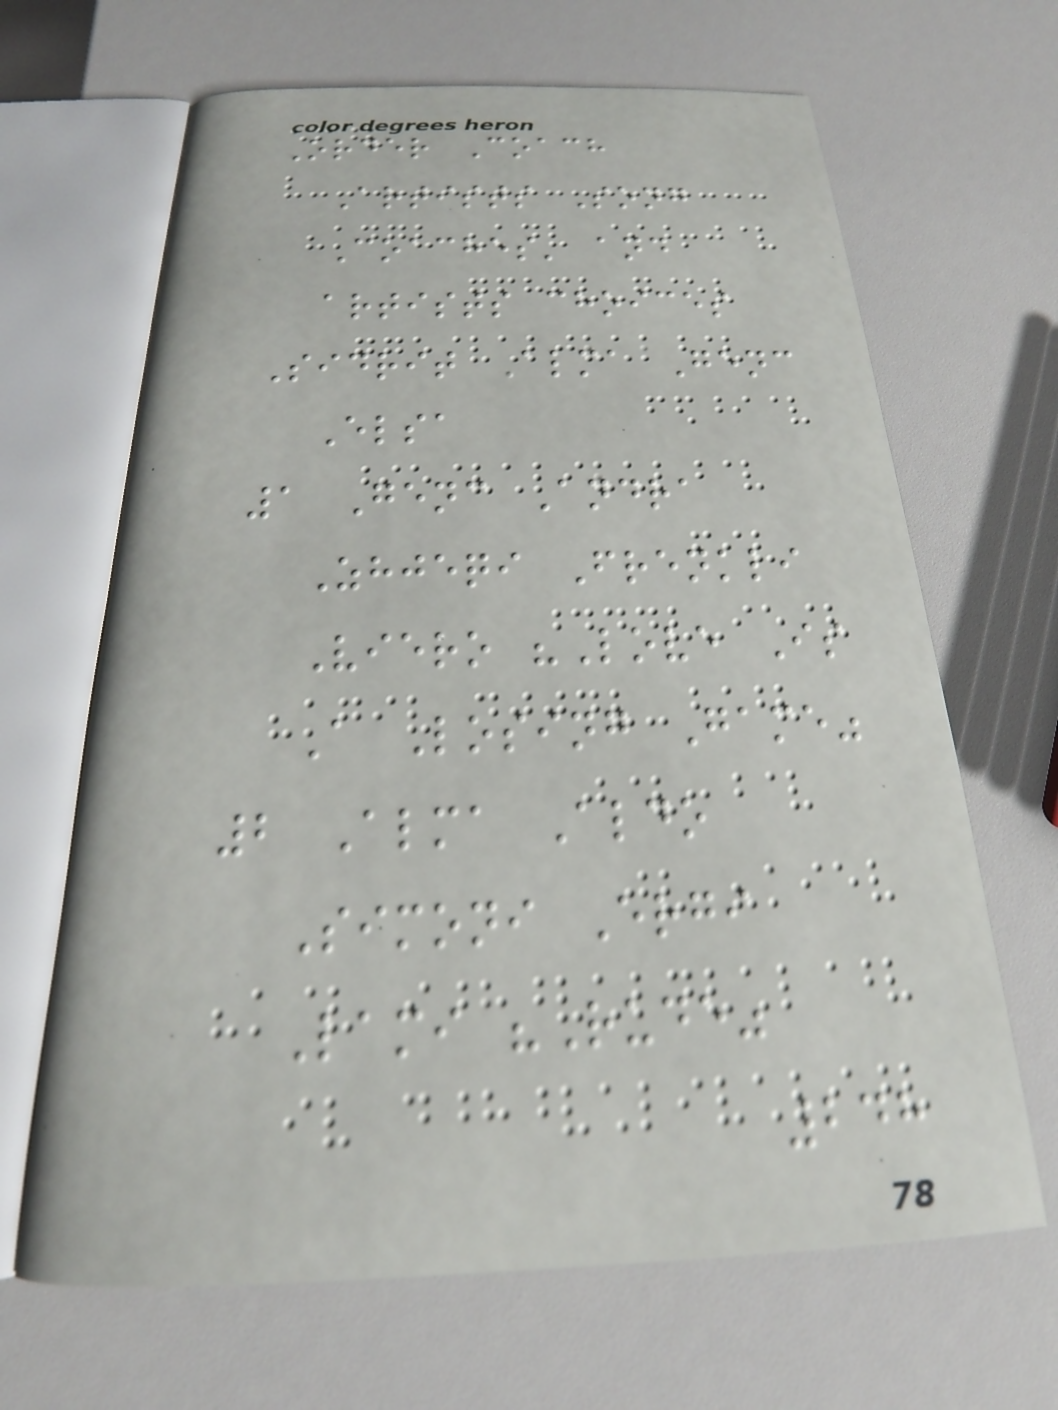Order Coach
Artists Song
Coaches' and
artists choices
Sidrit Alma Genc
Elsa
1 Genc Andra
Zhjeqi Frenkli
Viero "Love Is
A Losing Game"
2 Alma Aldo
Simoni Ergi
Lami "Rude"
248
